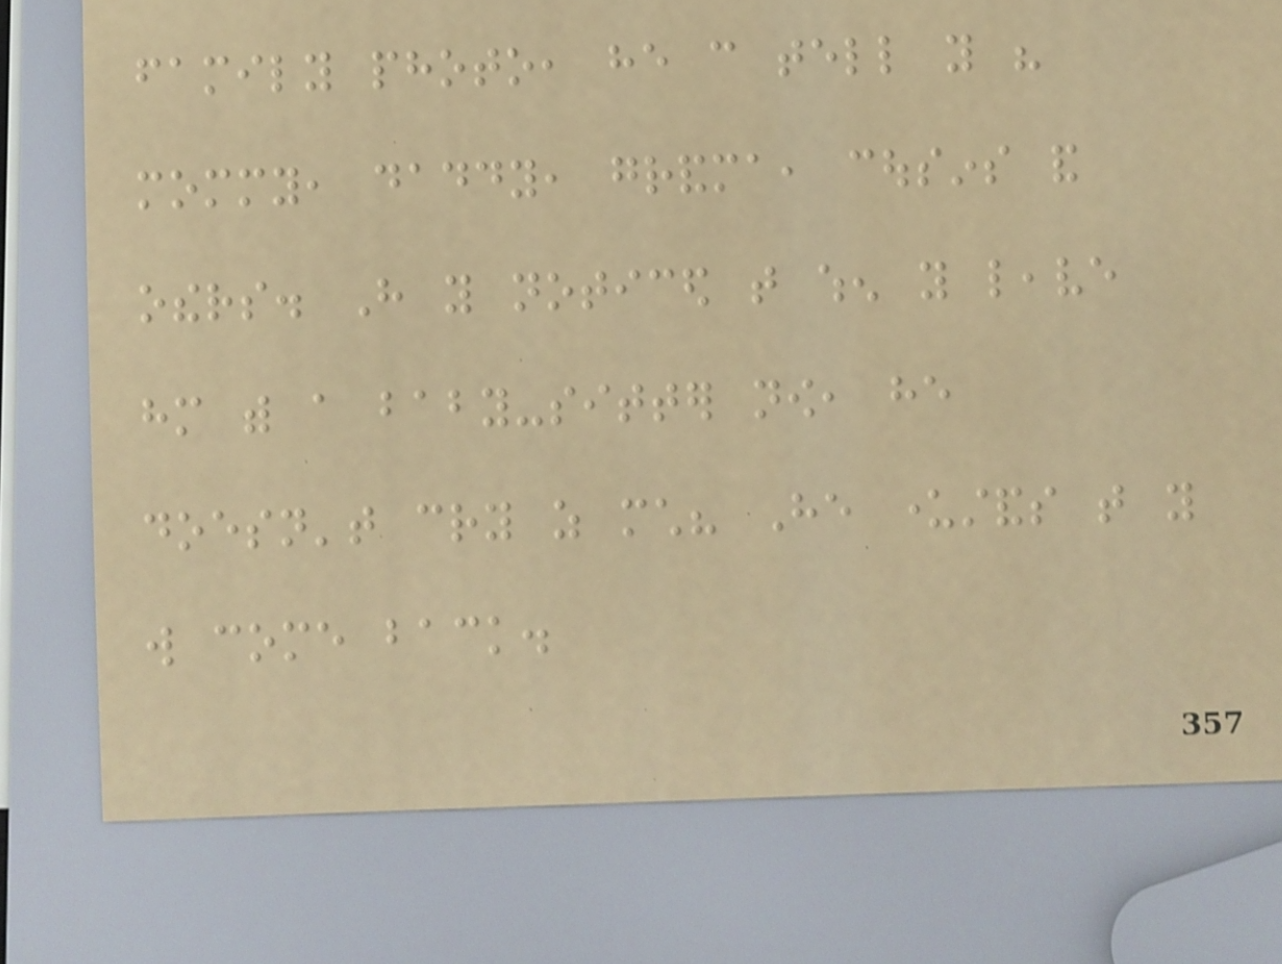family photo, he can tell you his
mommy, daddy, grandma, cousins and
others. Have you noticed that when you leave
him with a baby-sitter now, he
doesn't cry as much? He understands that you
will come back.
